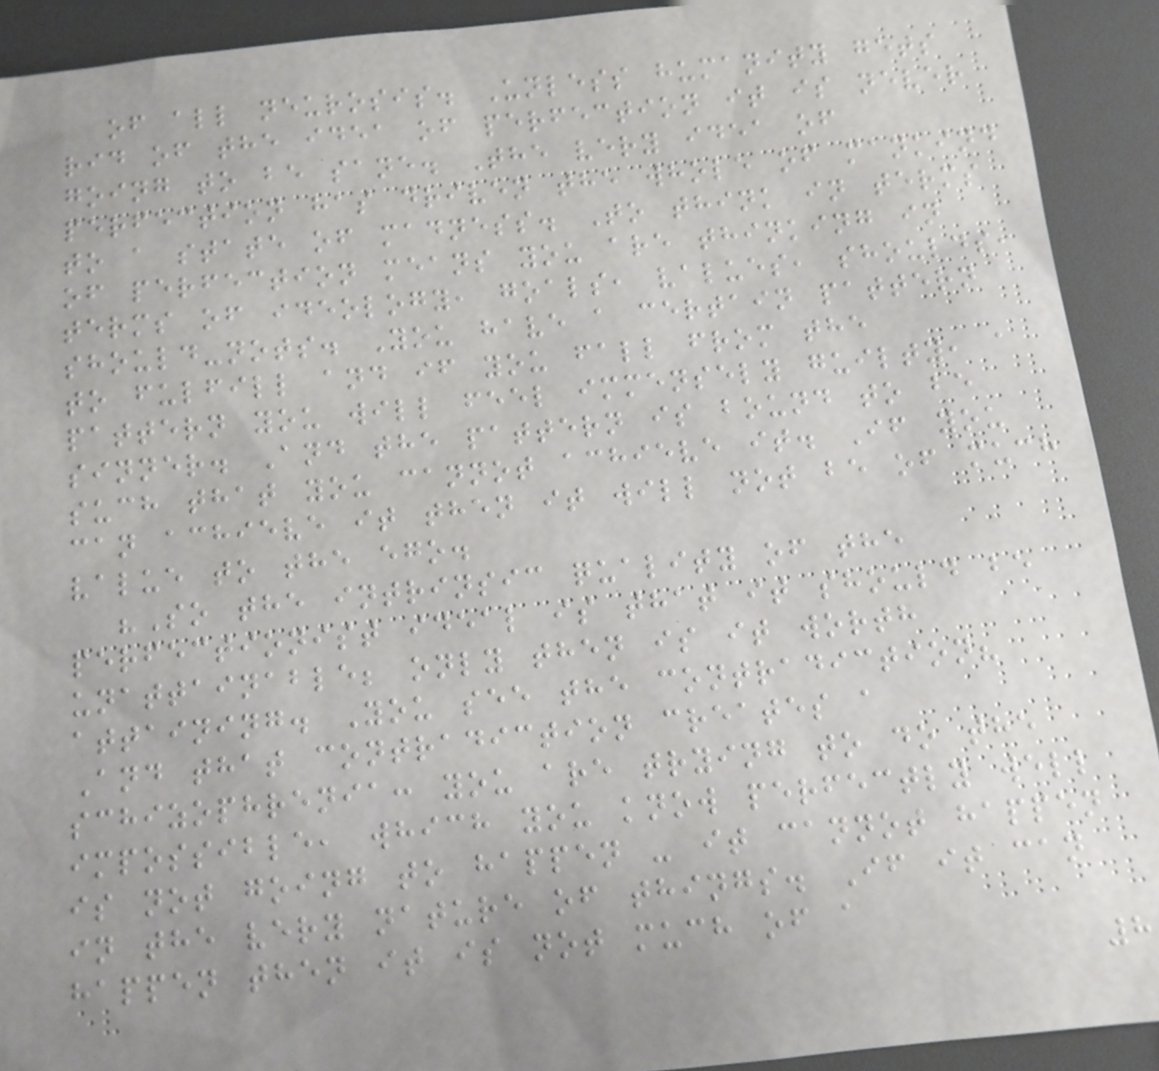of all neurosis. Unless humanity gets
rid of the idea of perfection it is never
going to be sane. The very idea of
perfection has driven the whole of mankind
to a state of madness. To think in terms
of perfection means you are thinking in
terms of ideology, goals, values, shoulds,
should-nots. You have a certain pattern
to fulfill and if you fall from the
pattern you will feel immensely guilty, a
sinner. And the pattern is bound to be
such that you cannot achieve it. If you
can achieve it then it will not be of much
value to the ego.
"So the intrinsic quality of the
perfectionist ideal is that it should be
unattainable; only then is it worth
attaining. You see the contradiction?
And that contradiction creates a
schizophrenia: you are trying to do the
impossible, which you know perfectly well
is not going to happen - it cannot happen
in the very nature of things. If it can
happen then it is not much of a
8
